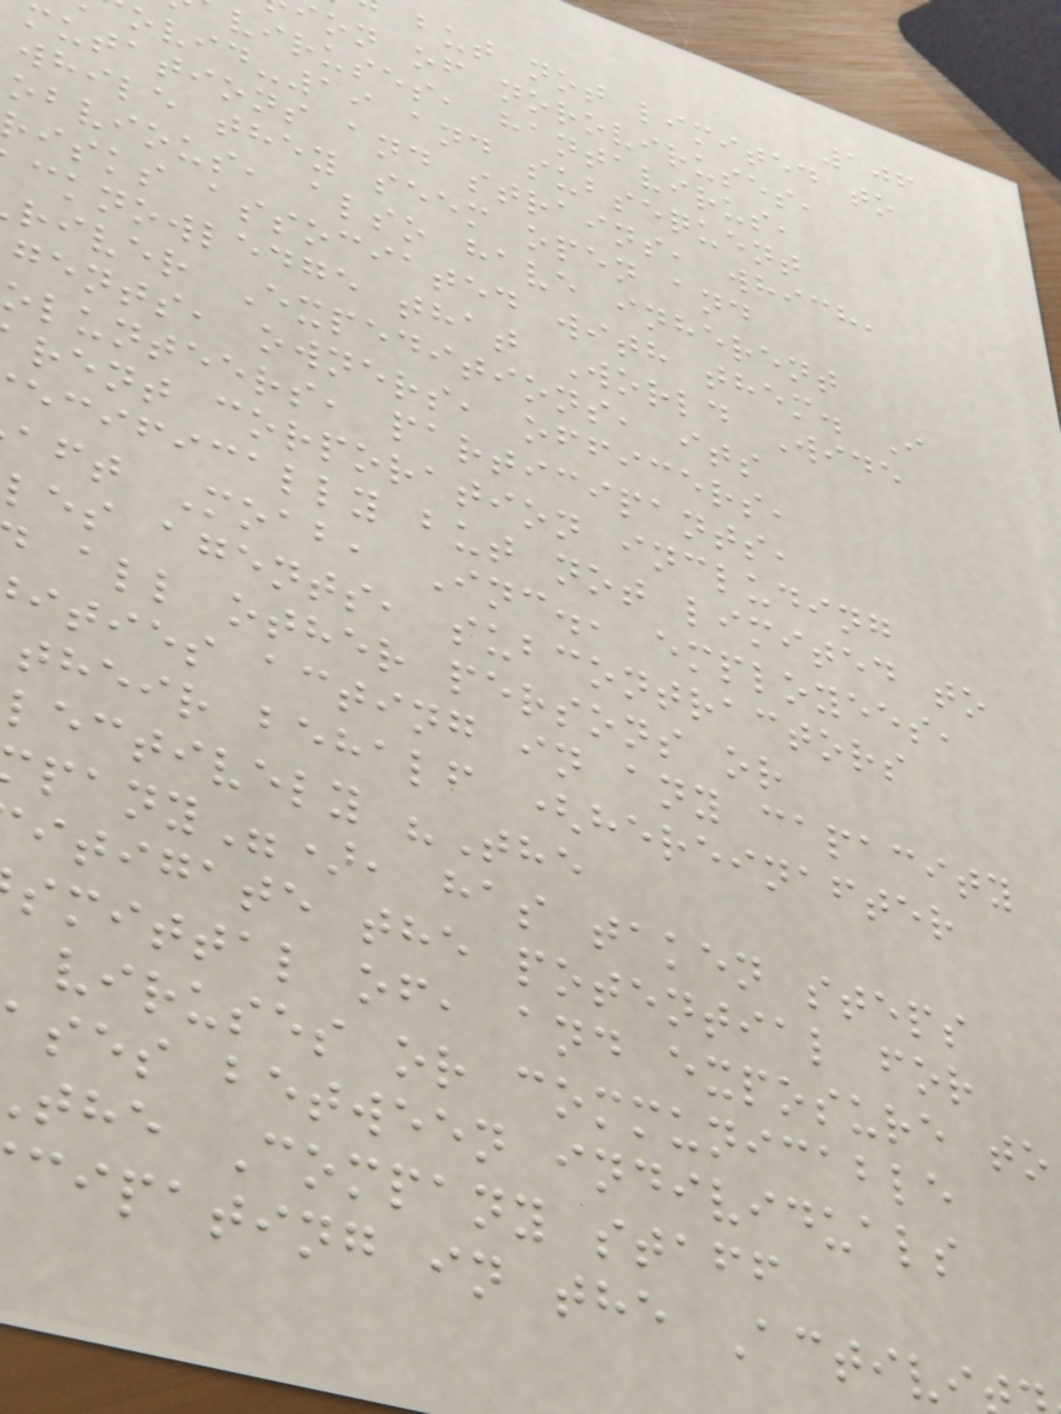106
but not limited to
on of noroviruses,
viruses, hantavirus,
ovid-19 and subsequent
mutations and strains, which,
while they seem open and
obvious, also have inherent
isks associated with them. I
cknowledge that World Wide
river Expeditions, its
gents, owners, officers,
olunteers, participants,
rent corporation including
ecifically but not limited to
aft Moab, Inc., employees,
les agents, subcontractors
all other persons or
ities acting in any capacity
their behalf (hereinafter
lectively "The
pany"), has taken steps
itigate the potential for
smittal of, and exposure to
viruses or communicable
ses between individuals
the Company staff
cipating in the Activi
